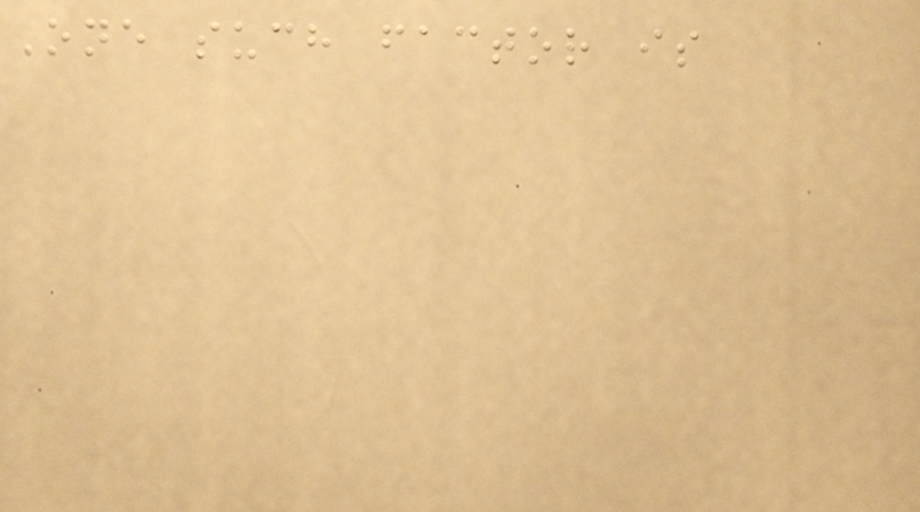One such factor is
